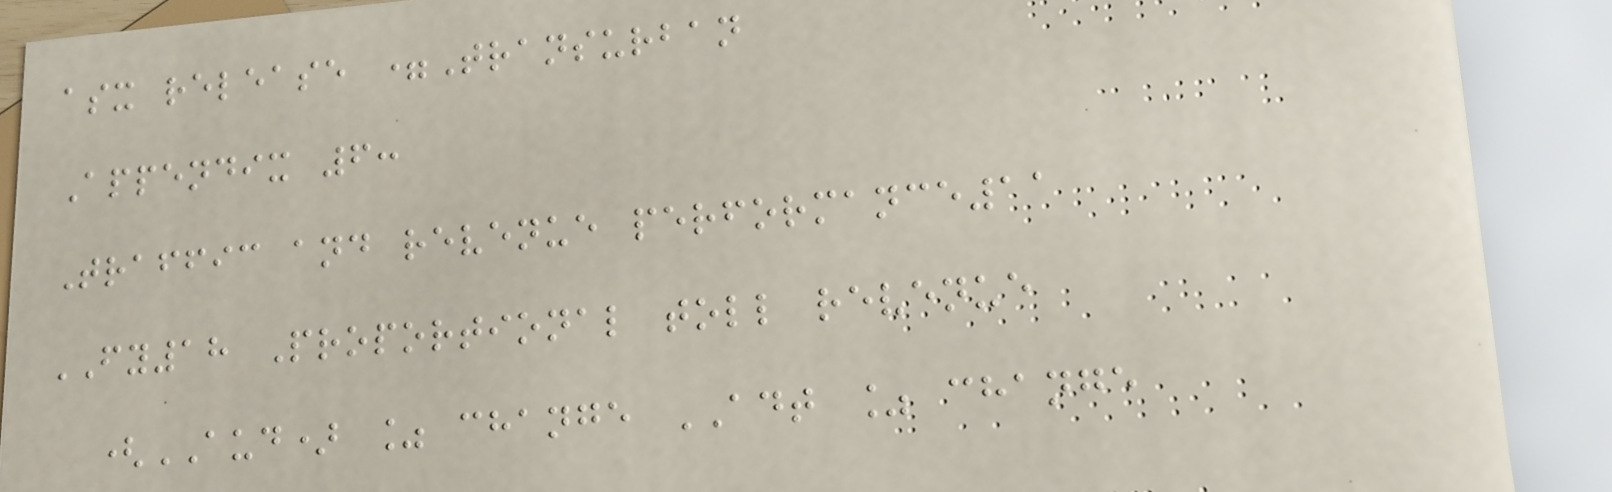asx release =Transurban
Appendix 6:
Traffic and revenue performance11
FY18 Proportional toll revenue
(AUD) % change ADT % change
